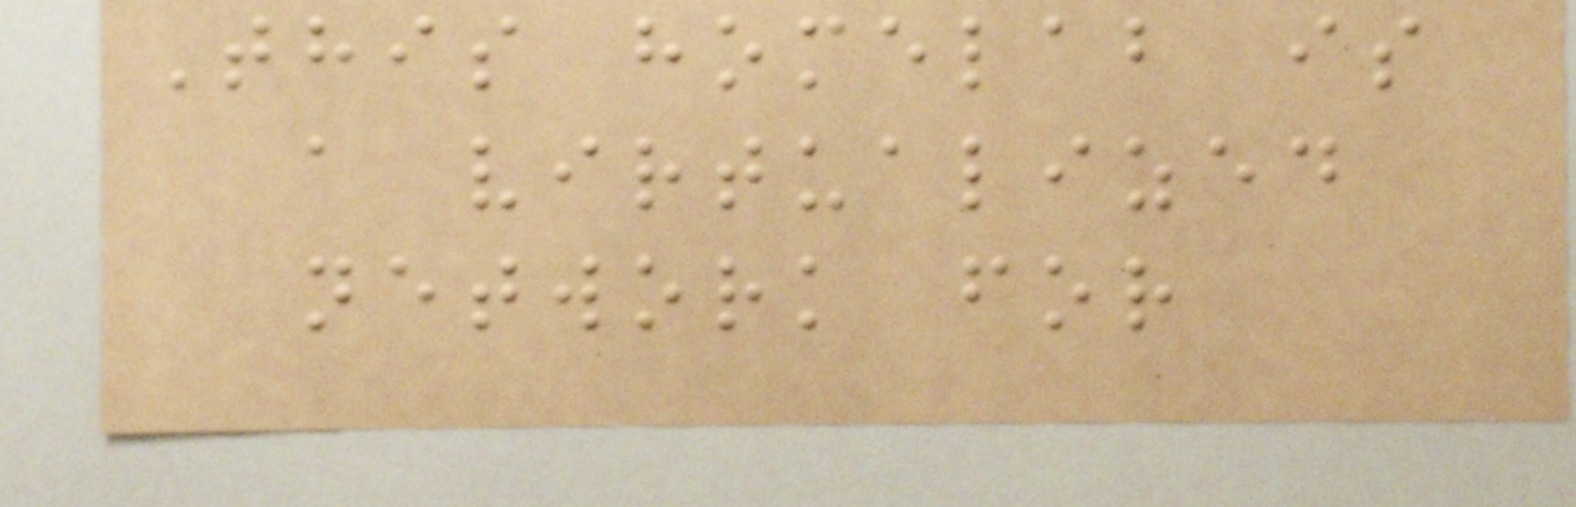This homelab is
a virtualized
network for
